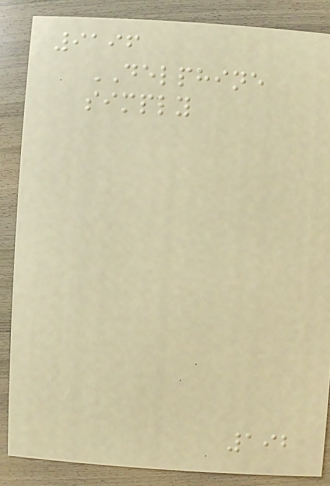9196
DELPHINE
simply
192
